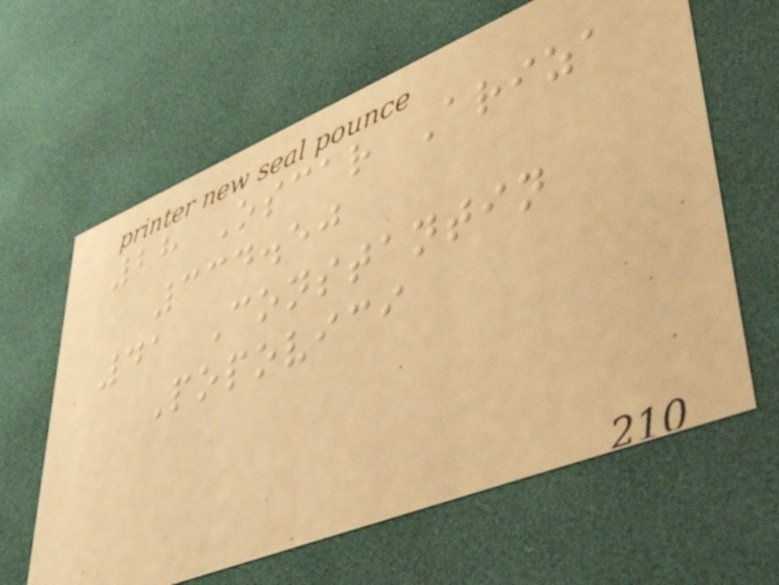28 Oscar Ariza
334.50
41 Constantin
Popovici
